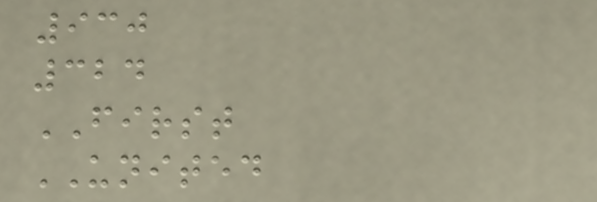930
324
FIRST
UNITED
